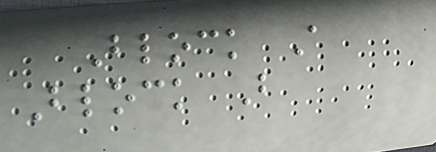Block A
Block B
